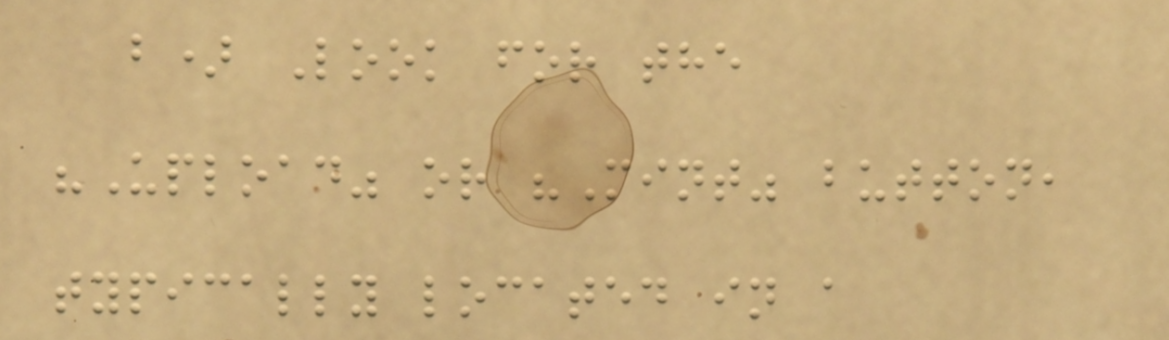b) Look for the
"Upload" or "Mint" button,
typically located in a
